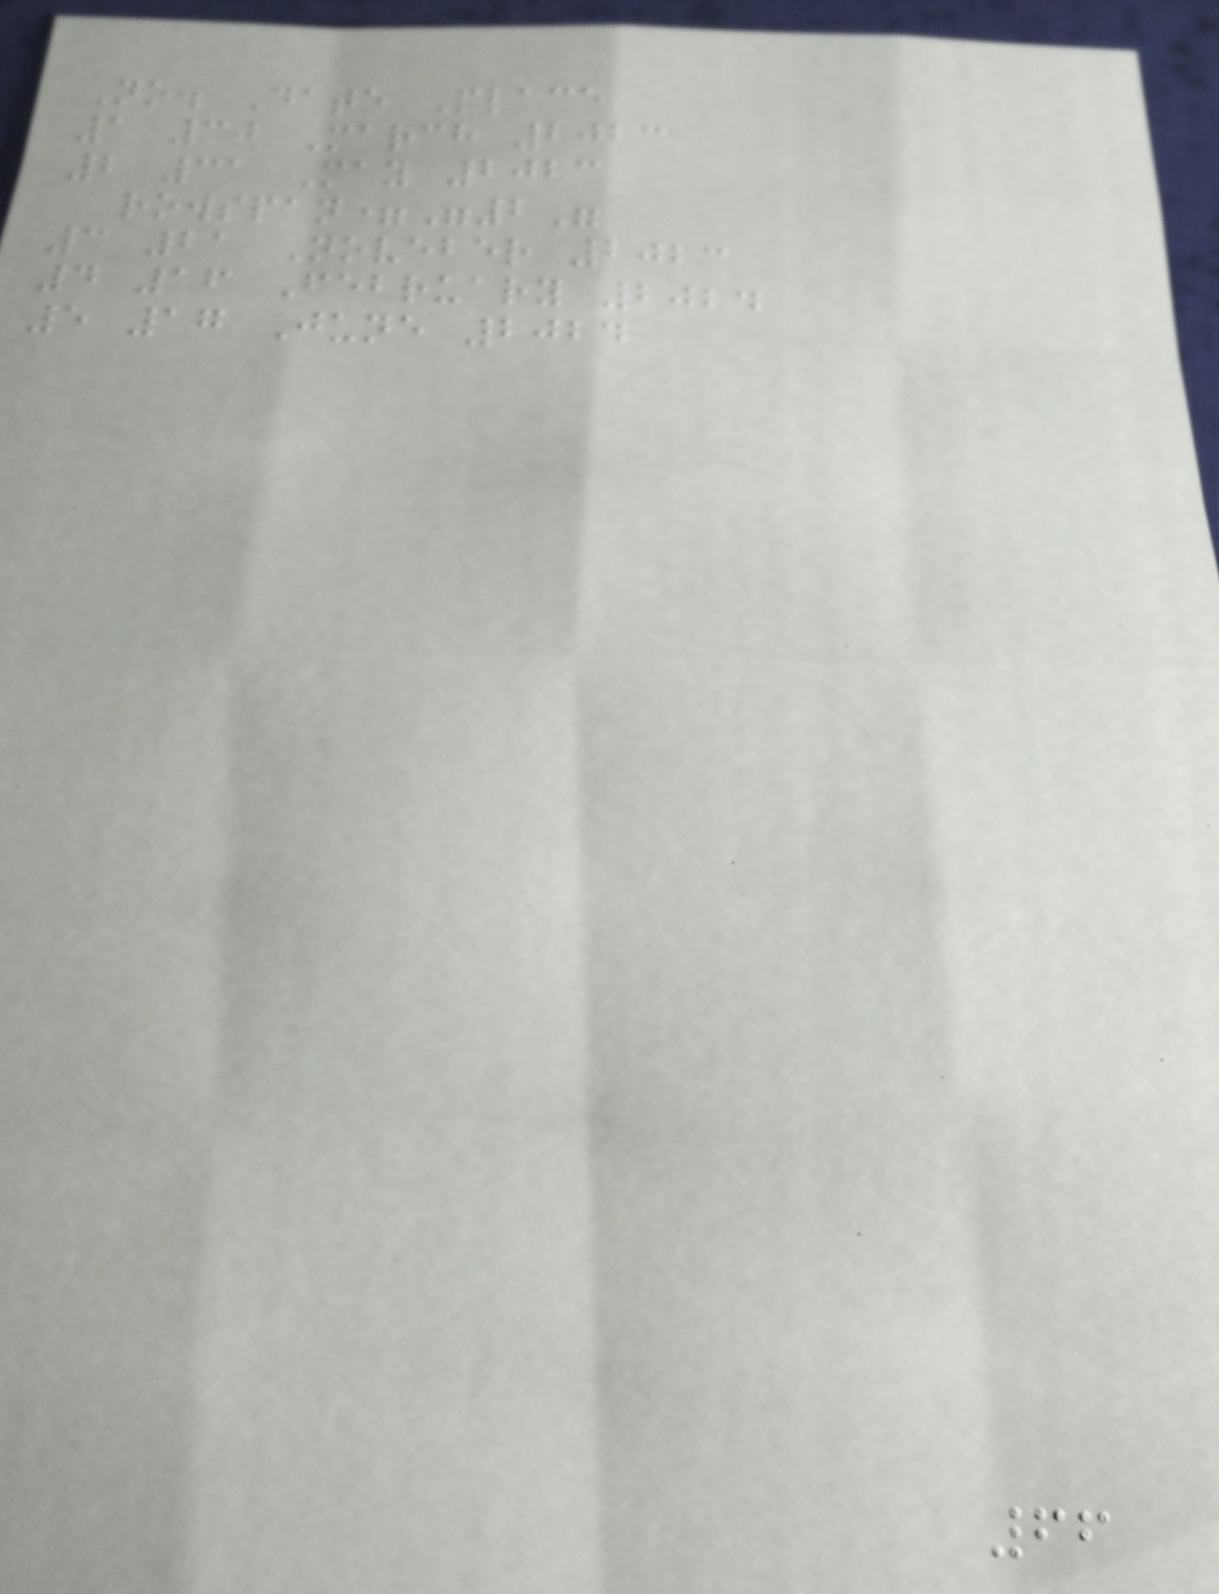No. Date Place
1 30 March 2023
2 31 May 2023
rowspan="2"
3 21 Noveber 2023
4 16 February 2024
5 17 June 2024
66
